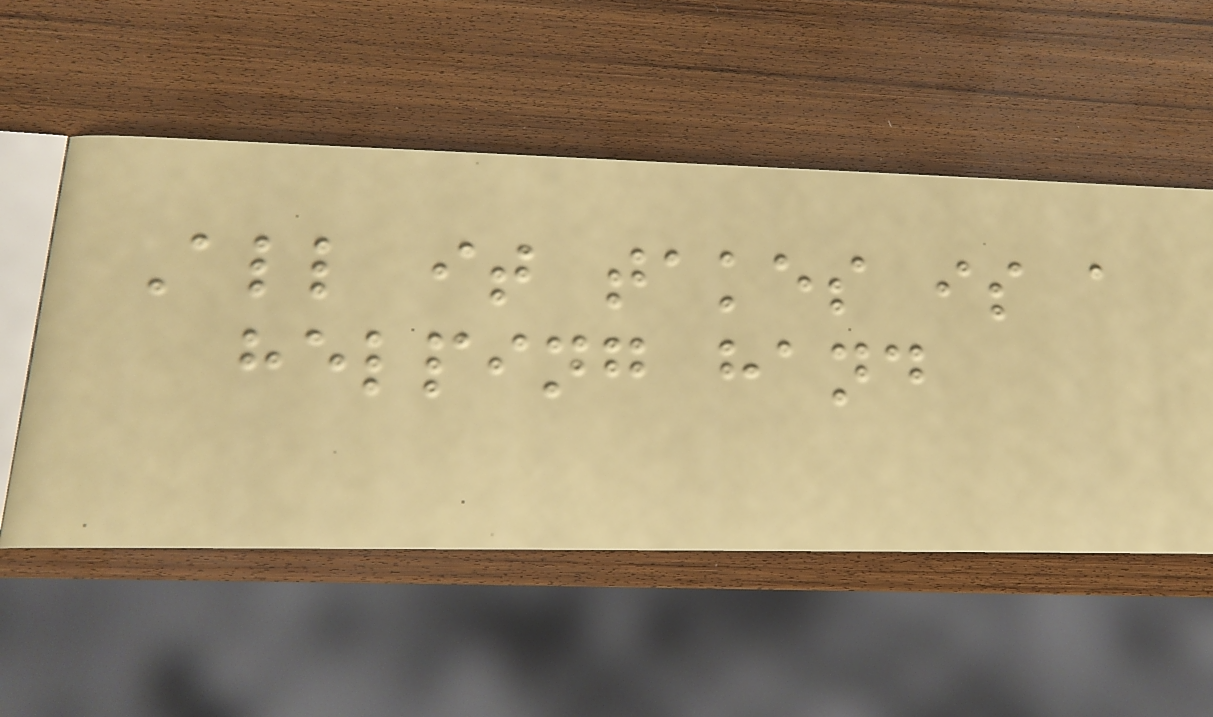All it takes is a
helping hand
